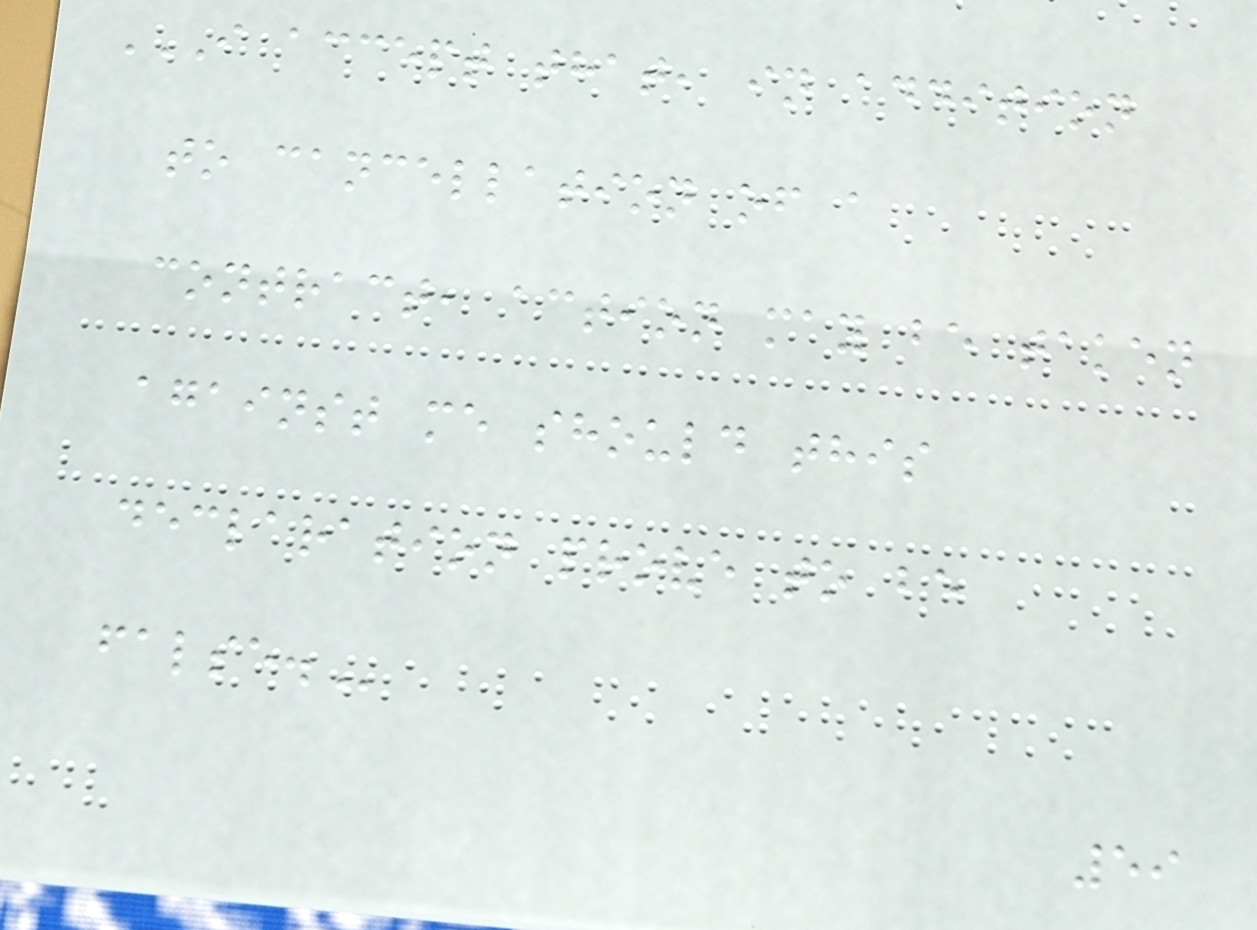I ACCEPT THAT, IN ADDITION
TO CANCELLATION OF A
CONTRACT, ACTION MAY BE TAKEN
AGAINST ME SHOULD THIS
DECLARATION PROVE TO BE
FALSE.
59
